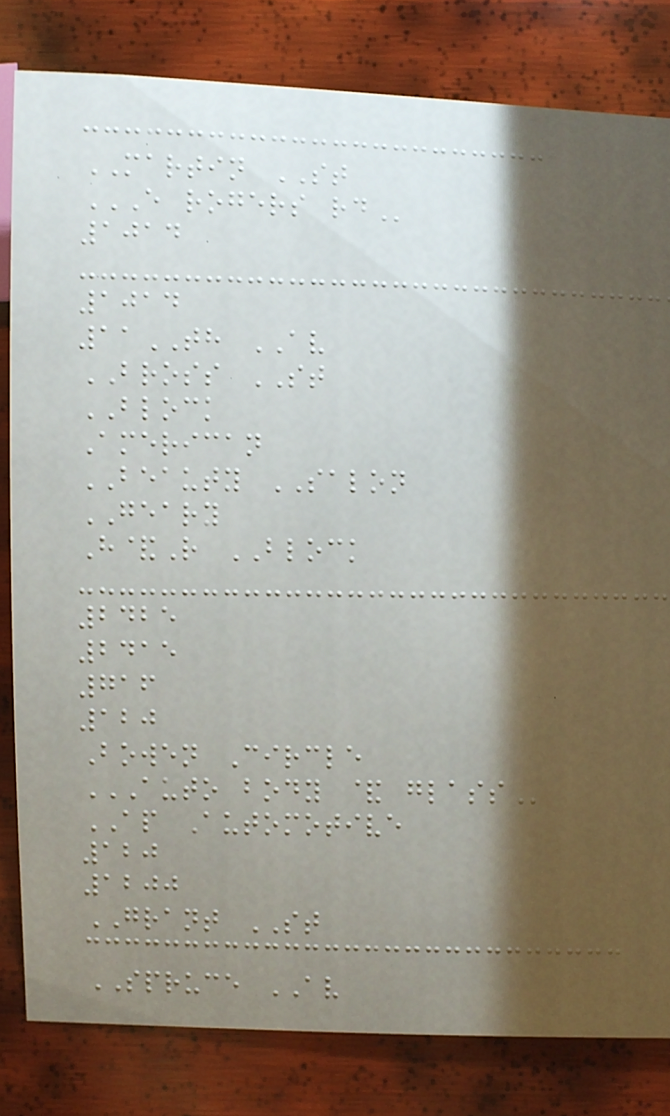MARTIN ST
E ROGERS RD
1014
1014
11TH AV
BROSS ST
BLOCK
American
BEAUTY SALON
GEARY
H&R BLOCK
2425
2415
716
120
Bowen Circle
AUTO BODY & GLASS
AP Automotive
120
1200
GRANT ST
SPRUCE AV
